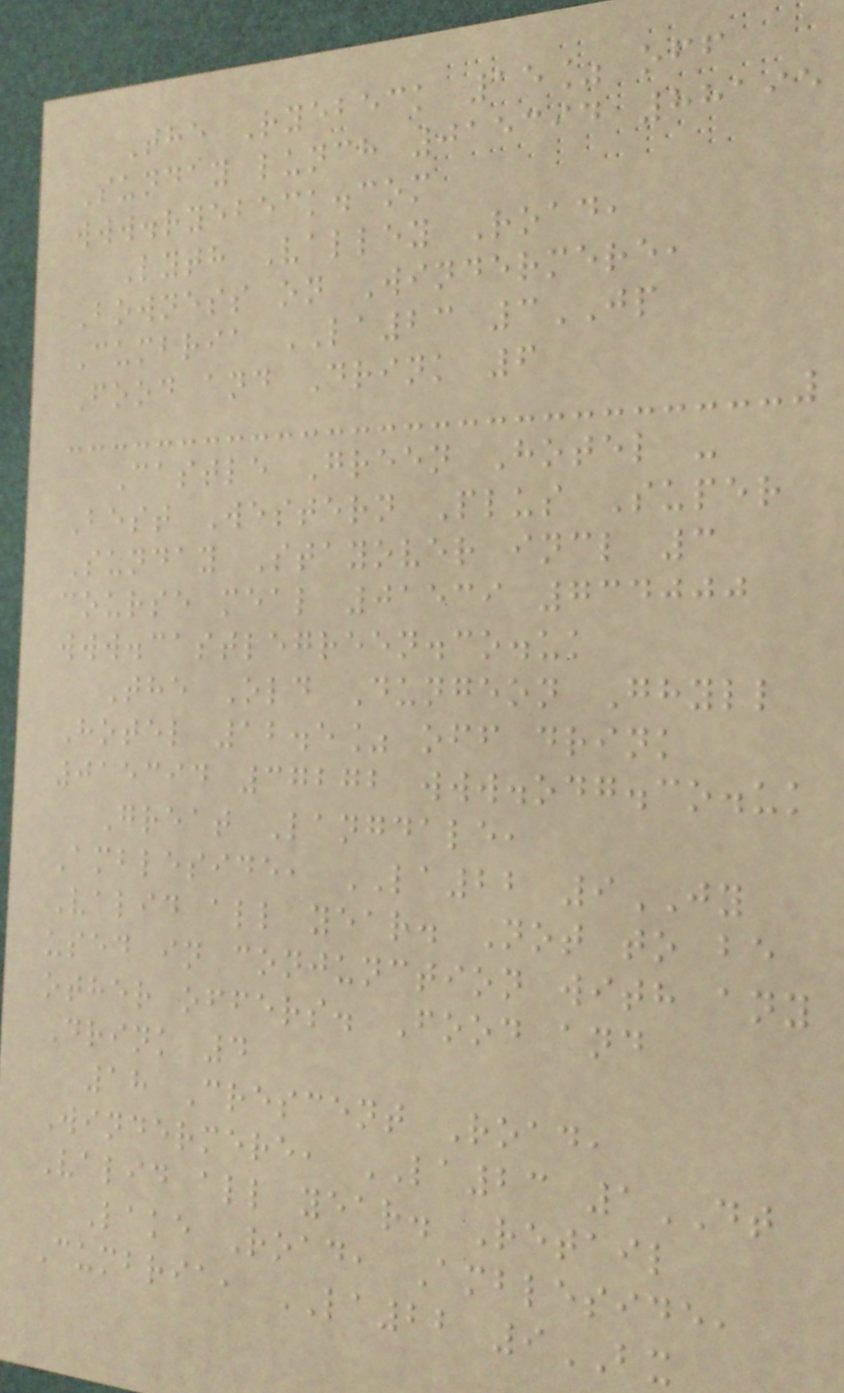The Ryebeck 15% off
Sunday lunch 015394 88195
www.ryebeck.com
Lyth Valley Road,
Bowness on Windermere,
Cumbria LA23 3JP
Food and Drink 6
Castle Green Hotel -
Best Western Plus Super
Sunday Stayover incl 3
course meal 01539 734000
www.castlegreen.co.uk
The Old Dungeon Ghyll
Hotel 12.5% off drink
015394 37272 www.odg.co.uk
Great Langdale,
Ambleside, LA22 9JY
Valid all year. Not to be
used in conjunction with any
other offers. Food and
Drink 4
18 Crescent Road,
Windermere, LA23 1DT
Valid all year. Retail
Lake Road, Ambleside,
Cumbria, LA22 9BX
